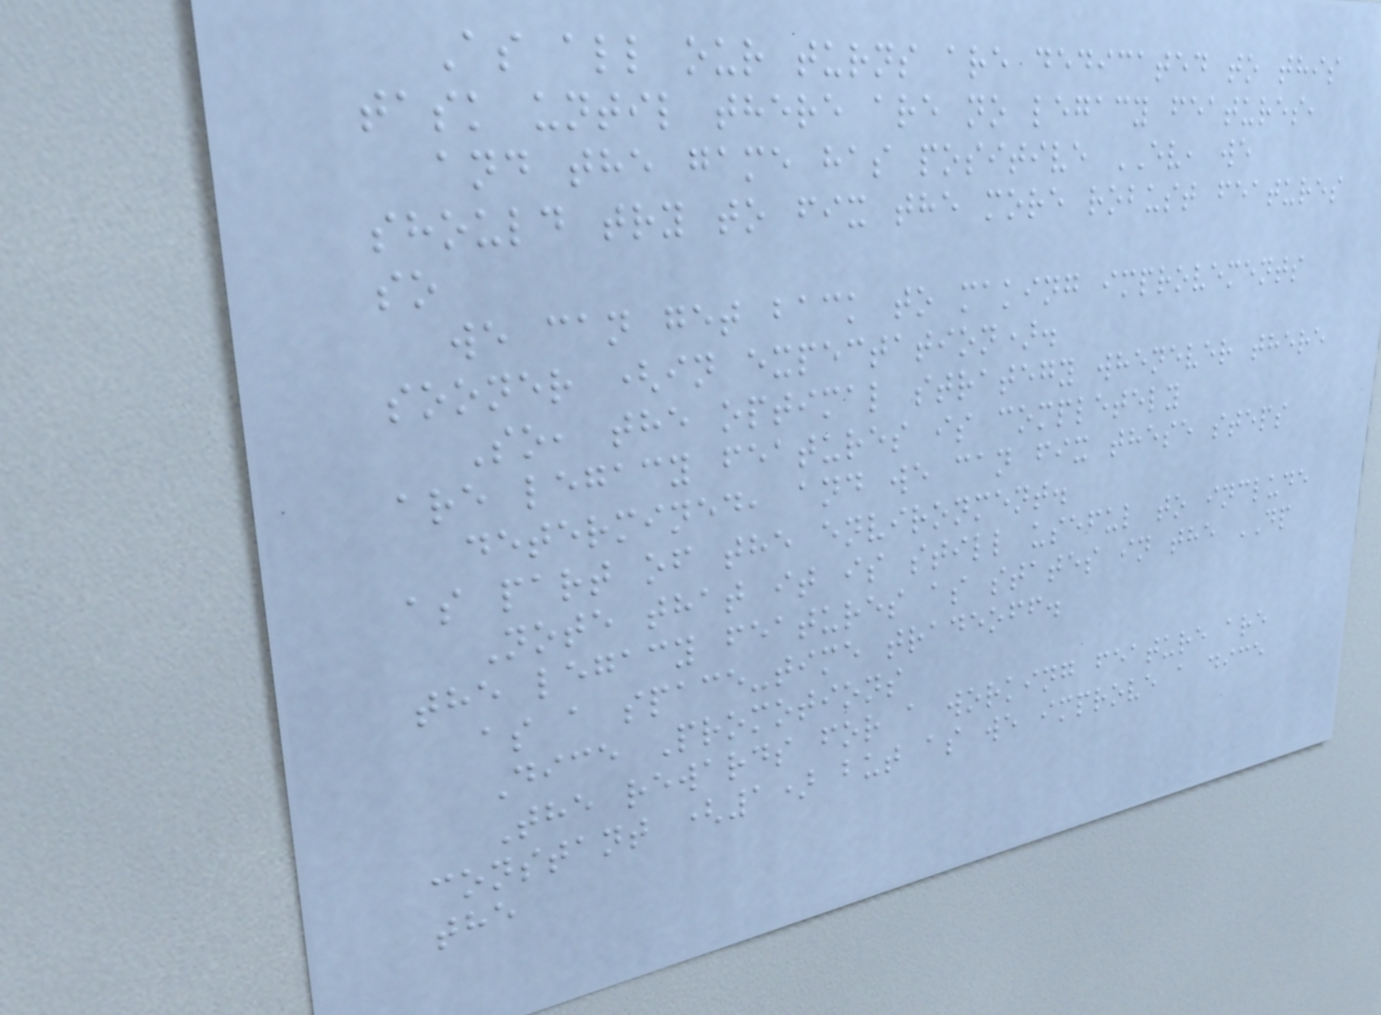As all our turns are dedicated to this
task until there are no legacy features,
and the game has positive EV, we
should try to fix the more robust features
so
we can get back to making improvements
sooner (in expectation).
So, the optimal strategy whenever there
are legacy features is completely
determined, and we can fix these steps
as part of the environment.
Note that it is still useful to include
the legacy features as states in the DP
as a space-time tradeoff.
Dice Promotions
The rewards for a working feature are
constant (1) but as we improve a dice
the
